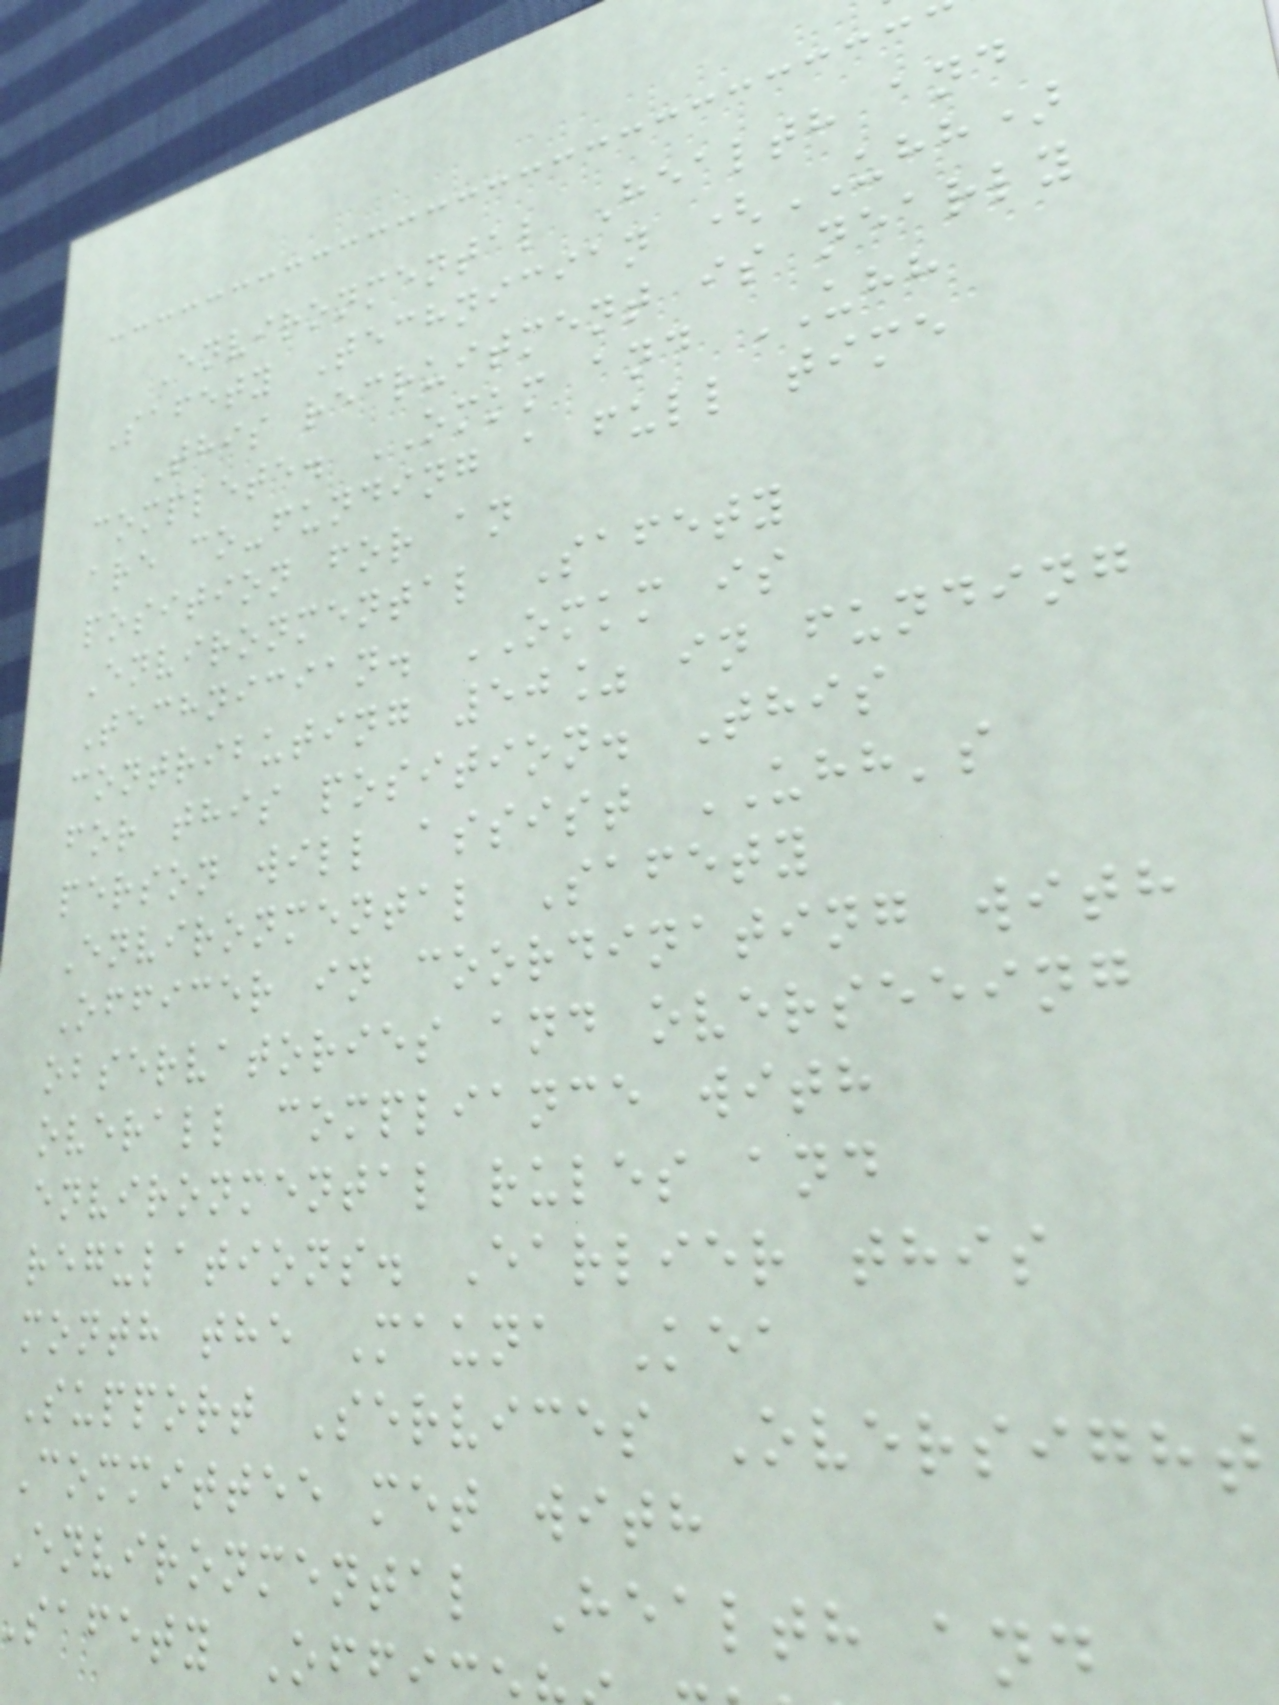Environmental Health and
Safety Technician (UHH)
This recruitment is nearly
complete. OMKM and UHH
are co-funding a full time
position for an
Environmental Safety
Technician. OMKM is
contributing 50% in funding
for this position. This
person will assist UHH's
Environmental Safety
Officer in coordinating with
observatories and overseeing
overall compliance with
environmental rules and
regulations. Earlier this
month the Mauna Kea
Support Services Oversight
Committee met with
Environmental Health and
safety Offi
